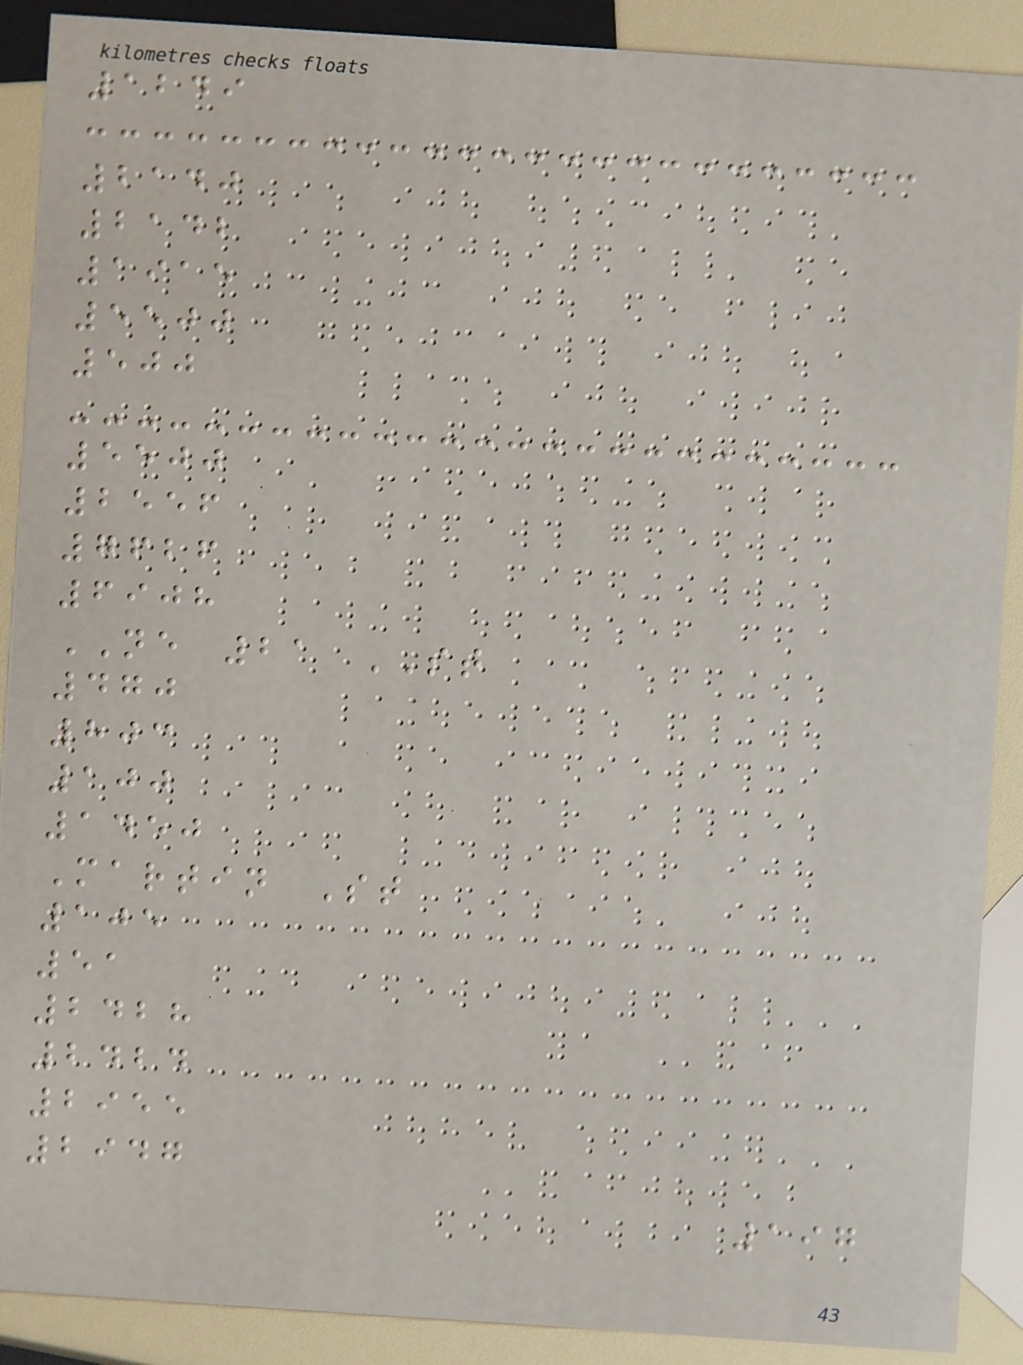1249
2140
2142
1915
5500
500
5500
2556
7626
6908
NE 21 ST
470
803
100
1450
Martin St
105
51
2428
2424
2955
2947
197
